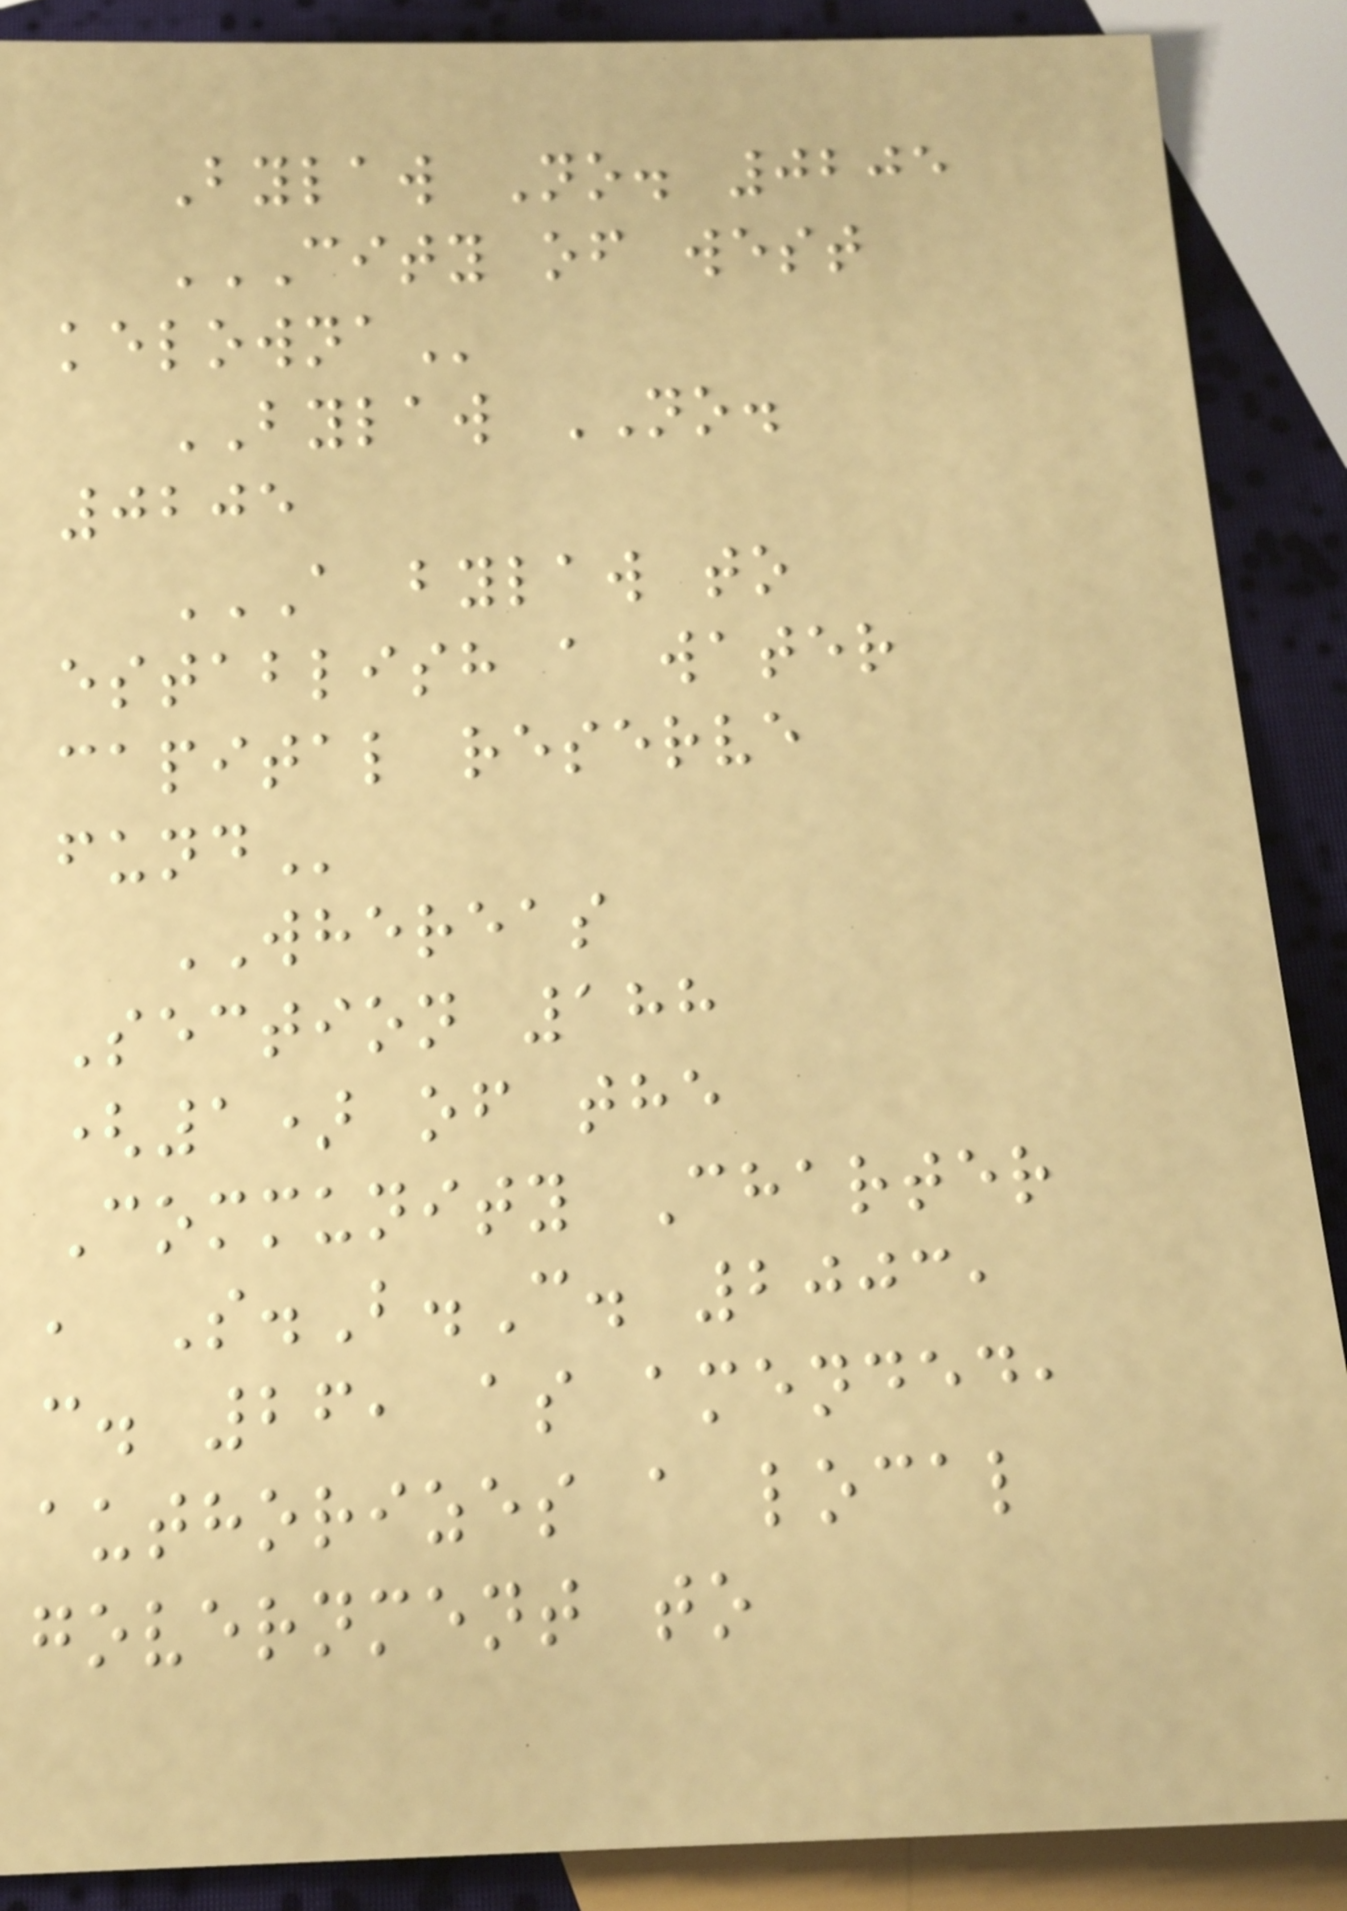Bylaw No. 0205
CITY OF WEST
KELOWNA
BYLAW NO.
0205
A BYLAW TO
ESTABLISH A WATER
CAPITAL RESERVE
FUND
WHEREAS
Section 188
(1) of the
Community Charter
, S.B.C. 2003,
c. 26, as amended,
authorizes a local
government to
